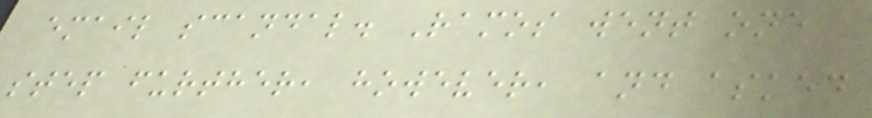email scandal. Ramos went one
step further, however, and asked
